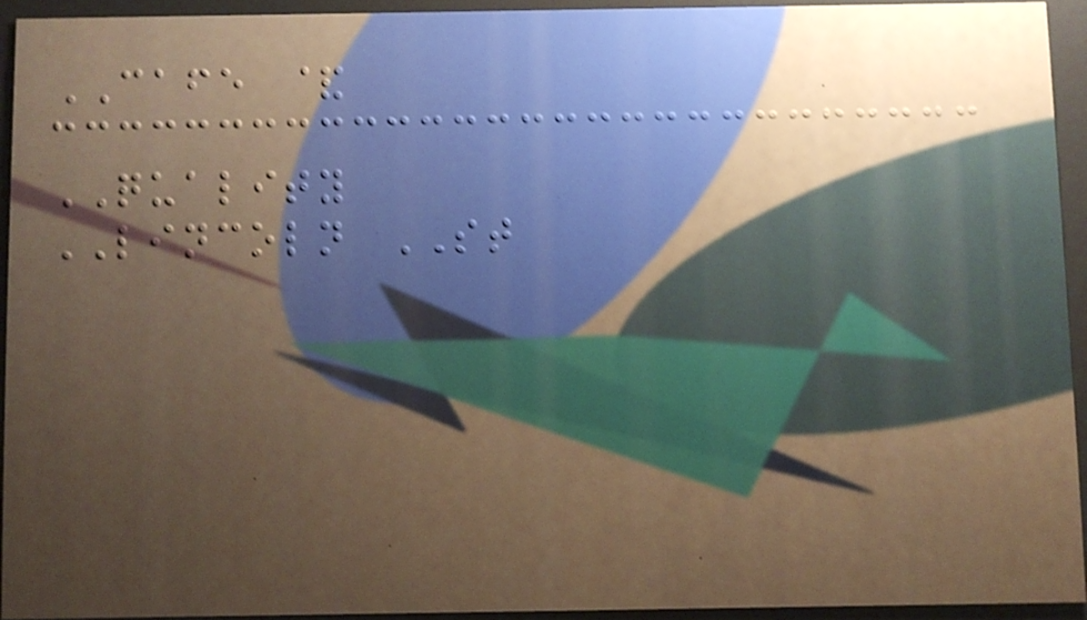CAFE &
QUALITY
LINCOLN ST
